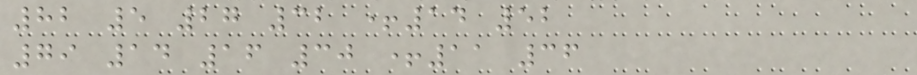82 5 27 32 +14 52
79 14 16 30 +11 36
